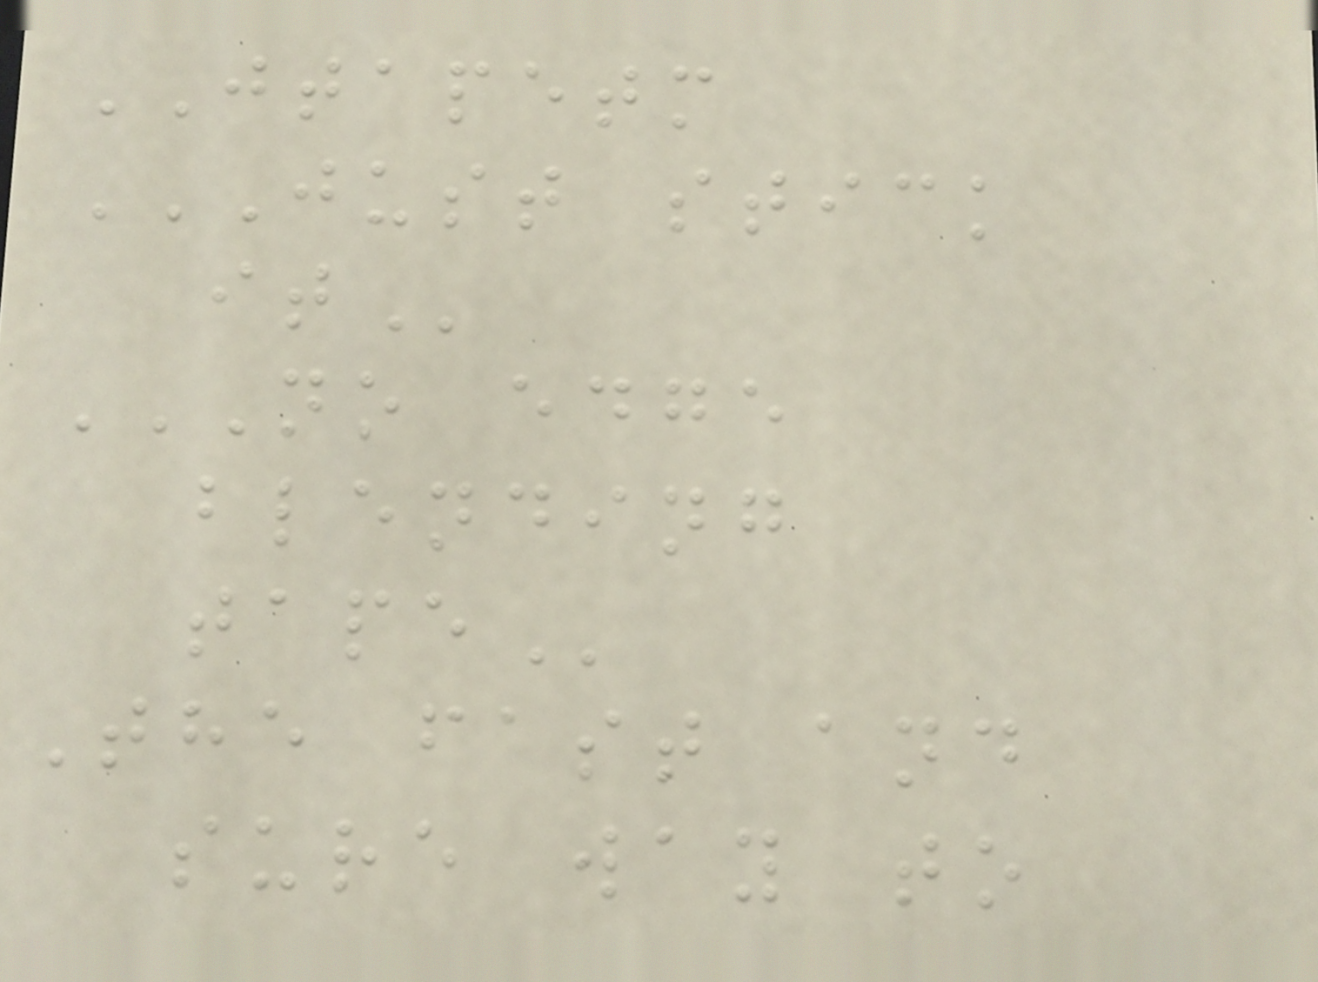JTAPETM
JUST STICK
IT
NO EDGE
BLENDING
TAPE
The fast and
sure way to
